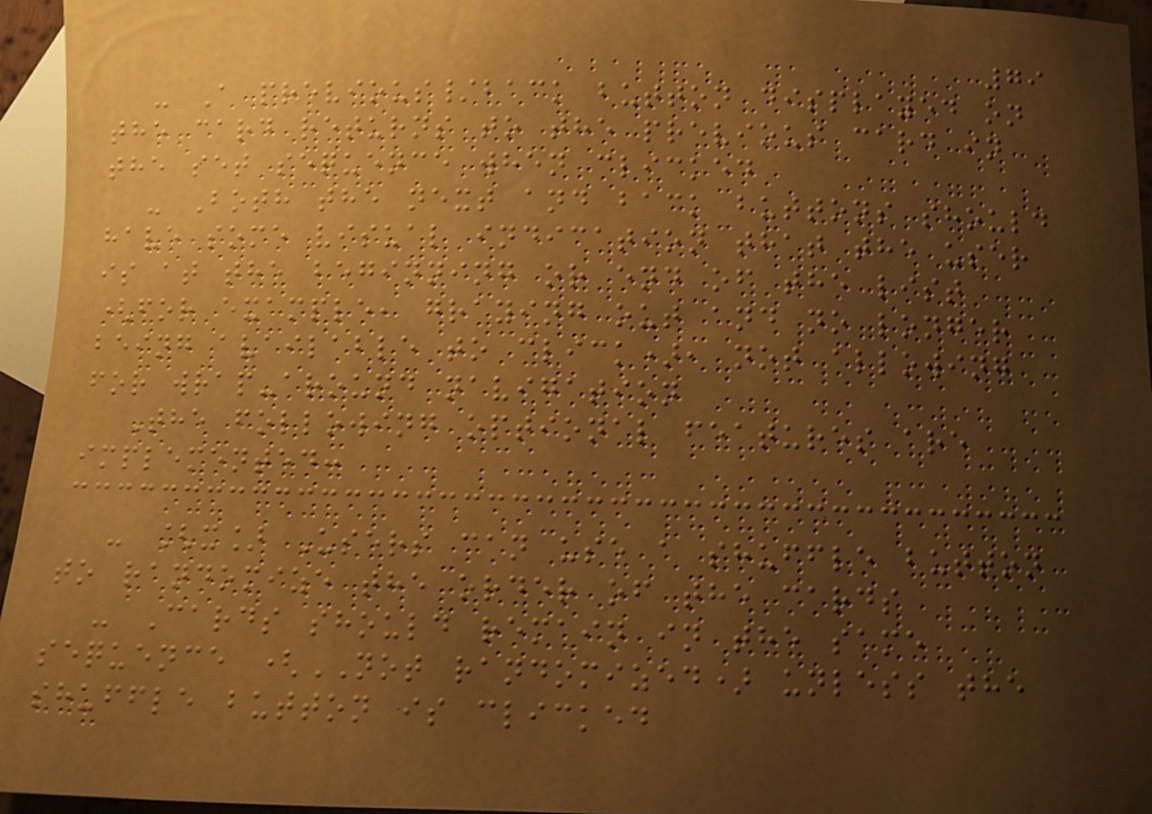79
- A previous/back button displayed on
the card returns to the previous card in
the set sequence when clicked
- Both the next and back buttons should
have some visual indication that the user
is at the beginning or end of the list
(for example, graying out and no longer
being available to click), not allowing
for wrap-around navigation
The following optional features are
implemented:
- [x] Users can use a shuffle button
to randomize the order of the cards
- Cards should remain in the same
sequence (NOT randomized) unless the
shuffle button is clicked
